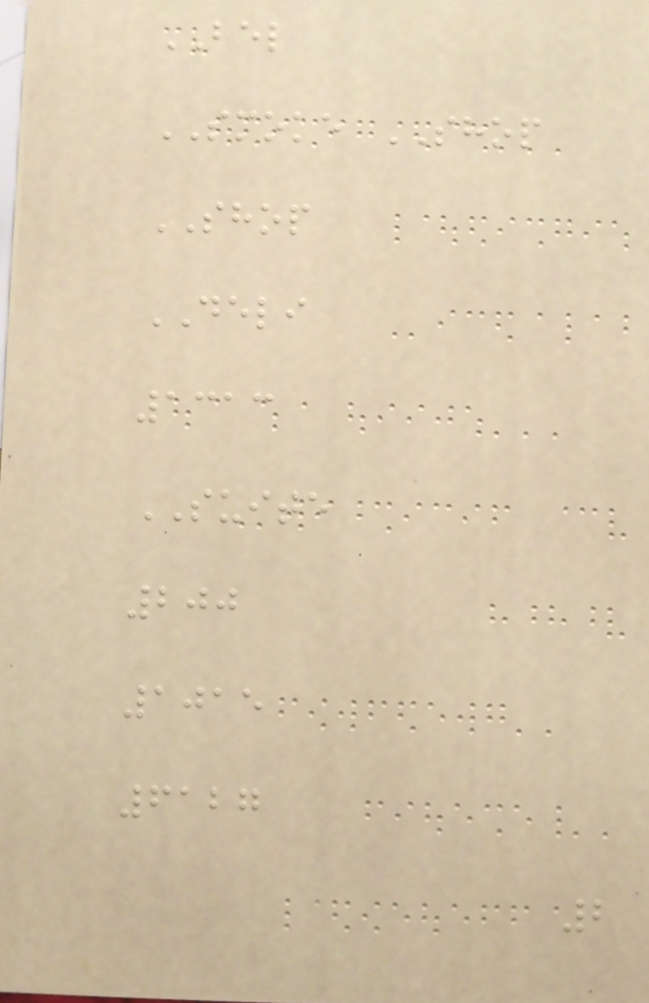BEL
SMOKE SHOP
SHOP
DELI
1313
SUITE
200
1015
6127
2
